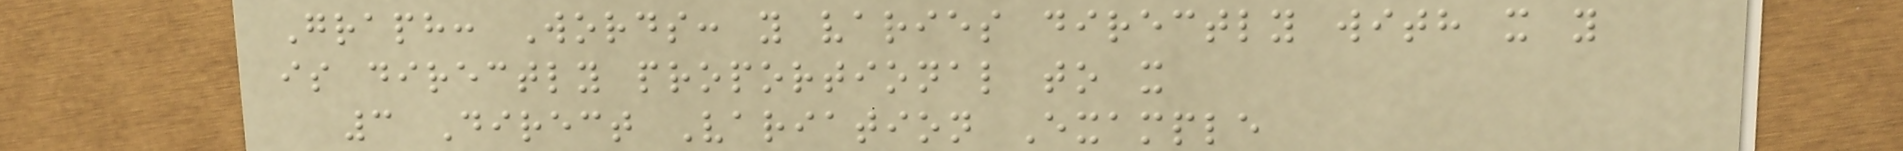Graph: Words: y varies directly with x y
is directly proportional to x
3 Direct Variation Example
